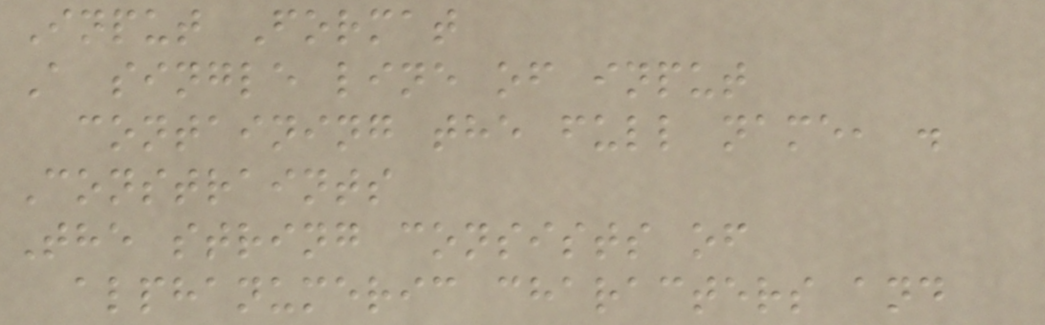Input Format
A single line of input
containing the full name, .
Constraints
The string consists of
alphanumeric characters and
